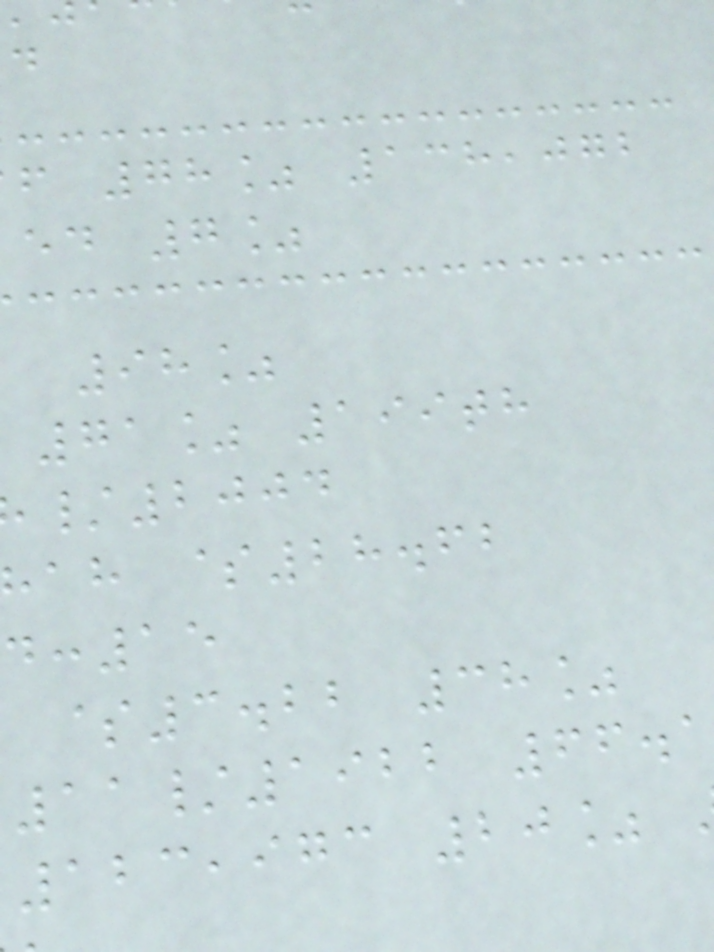f 78% 138,072
ed 7%
98%
71% 199th
/2004
ah $28.62
:15
$3.22 38%
11/1922 66.
123,973 20%
